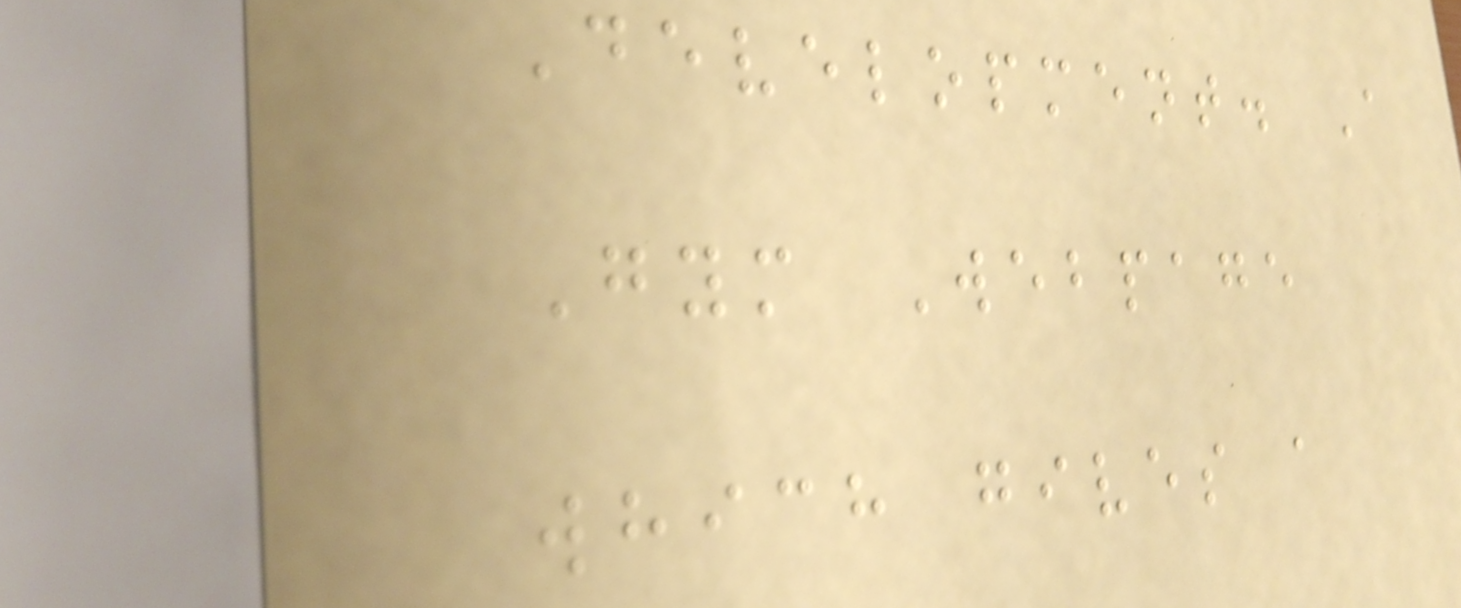Development. A
Gym Webpage
which gives a
